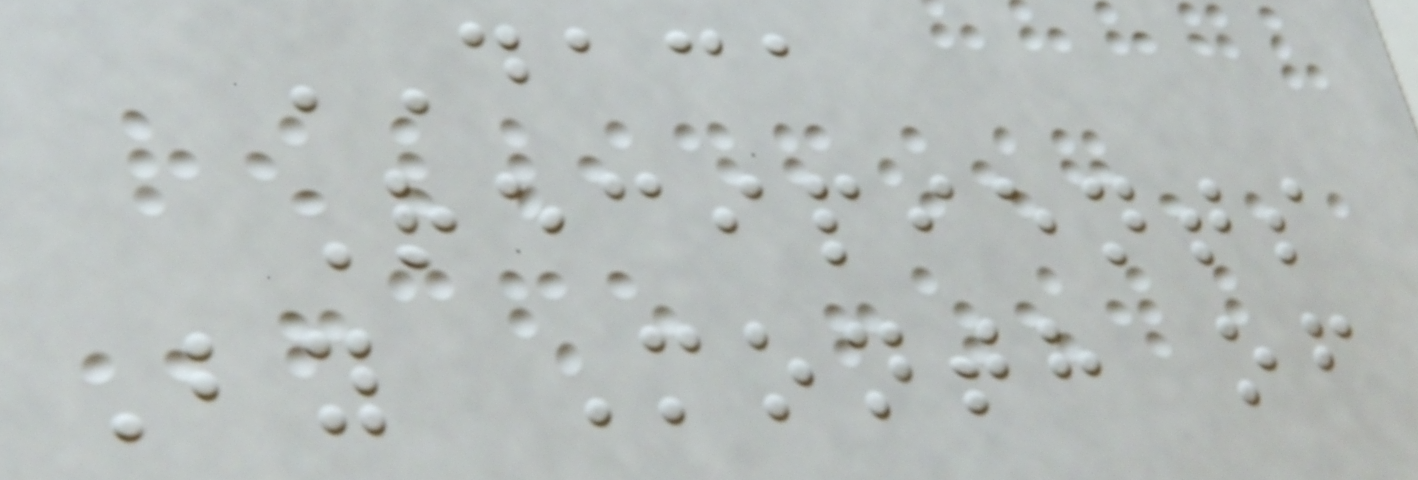DACA
Recipients
By Month of
